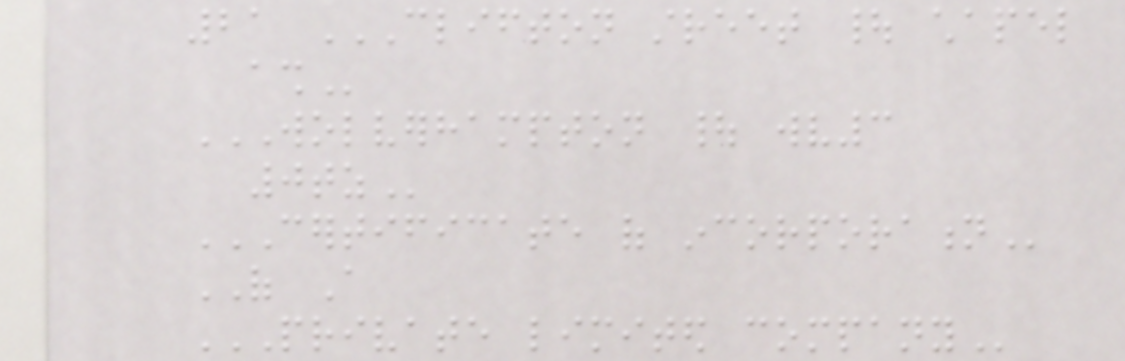21 CLIFTON STREET | CHAPEL
ASH
WOLVERHAMPTON | WV3
0TZ
CERTIFICATE OF INCORPORATION
OF A
PRIVATE LIMITED COMPANY
